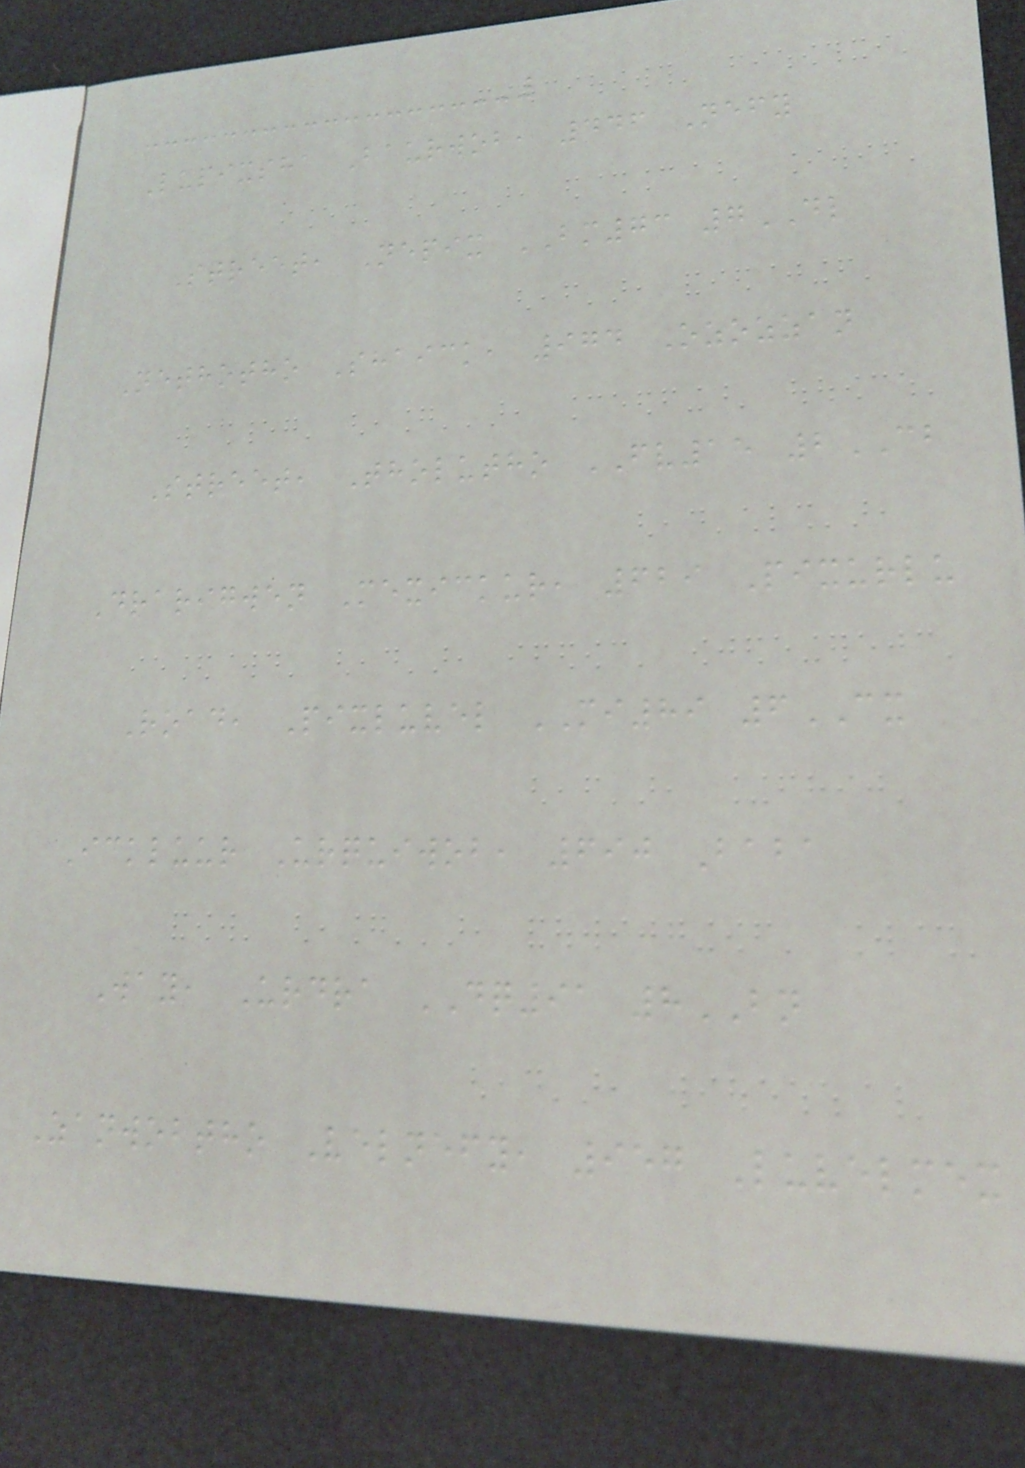Lupixsha Baurwob, 446 Nefy
Street, Nepix BM73 7DL
Nethotho Shaick, 974 Ozozzan
Street, Tholutho FV15 2CB
Drarigwen Mexickur, 629 Pixurlu
Road, Pixluvel MI89 6CX
Ickluur Urquiwob, 690 Baba
Way, Urdra DQ91 8BN
Zanwobtho Velnefy, 957 Luvelmex
